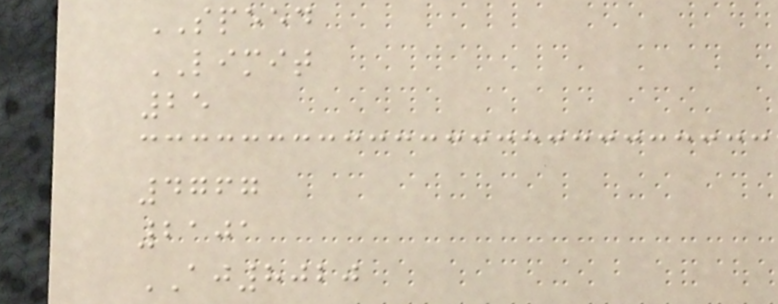SPEED
LIMIT
25
4767
2101
AJ8020
